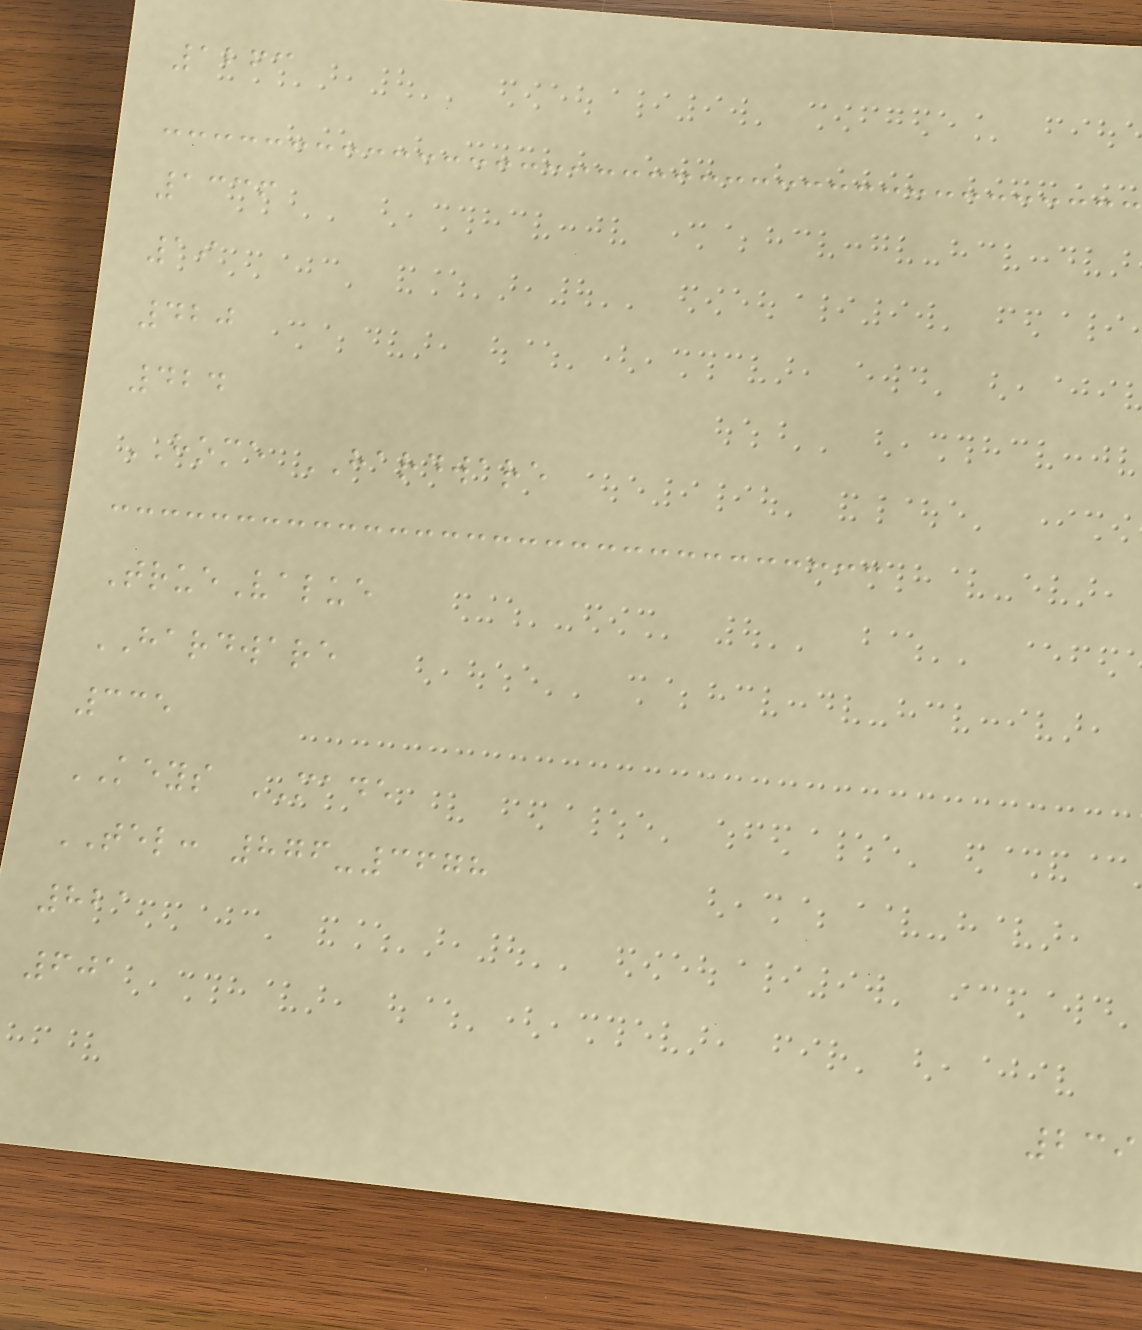1263
1336
19
420
424
HOME HARDWARE
TrueValue
HARDWARE
335
KEYS MADE
TEL: 876-3678
821
601
239
